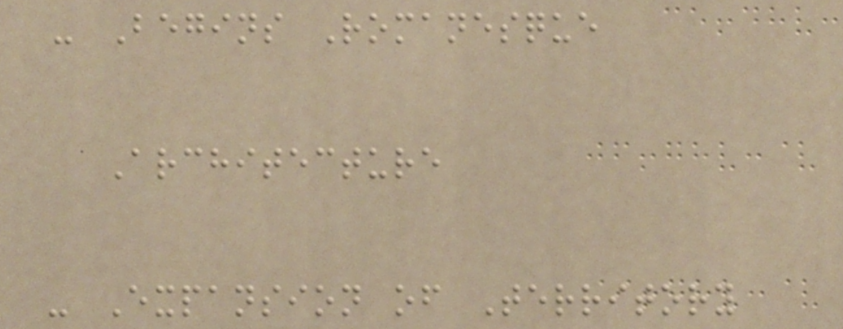- Begins Romanesque
Architecture
- Expansion of Territory
